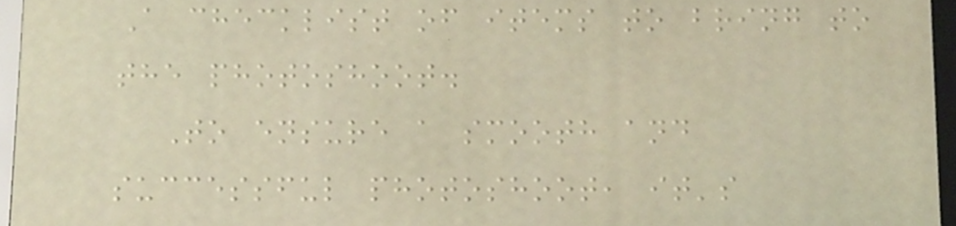A checklist of items to bring to
the photoshoot.
To ensure a smooth and
successful photoshoot, it's
